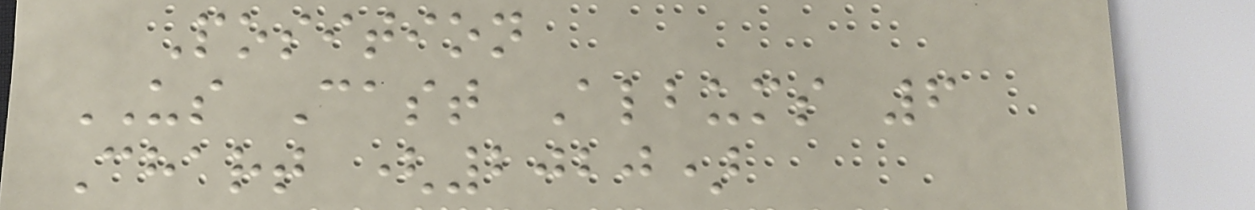Position
US Cast Albums 6
Chart (2020)
